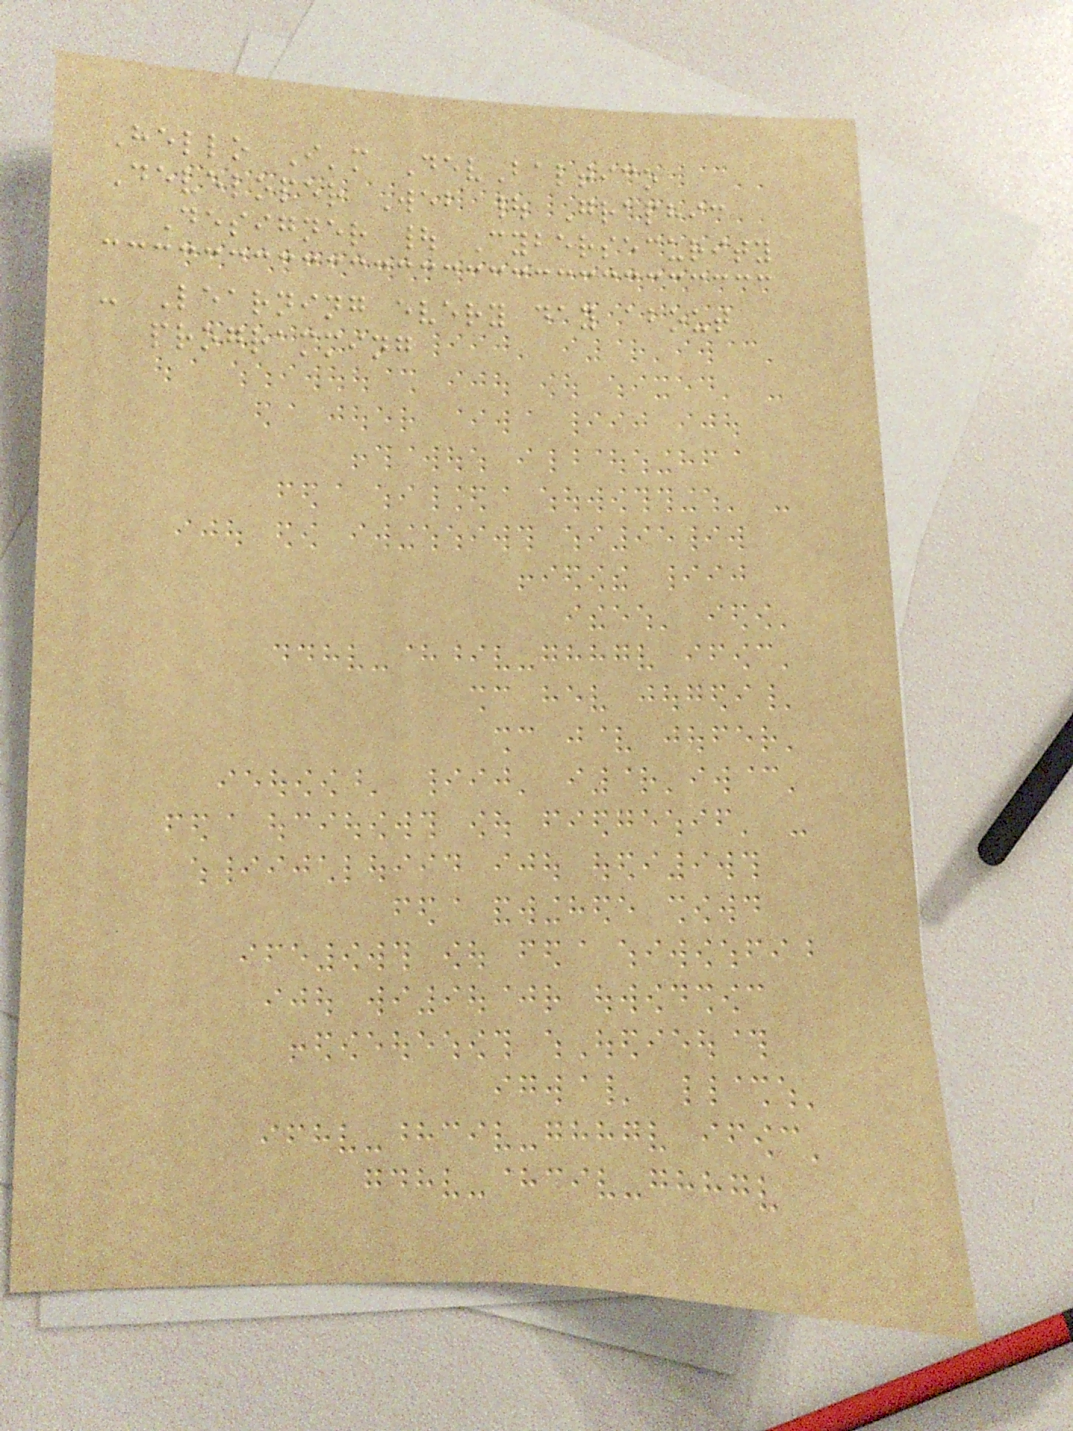Hello I'm DevBaltico
Developer Web | Graphic
Designer | Cybersecurity
- Learning every day about
programming
